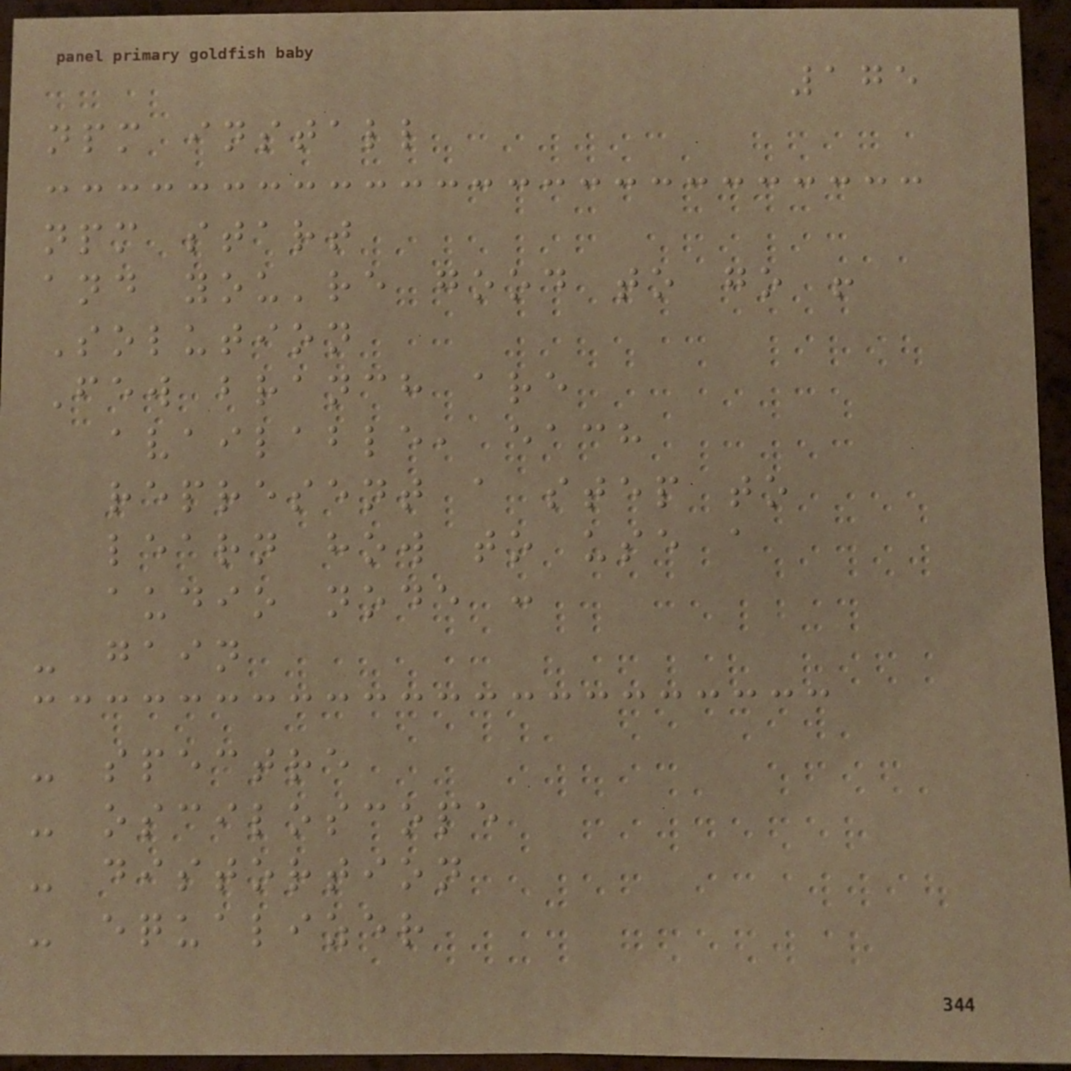175
npm install
npm start
and you're good to go !
Solution
Few branch are
available, each
represent a step to
learn how to use a
audio node :
- gain
- spectre
- osciloscope
- distortion
- equalizer
